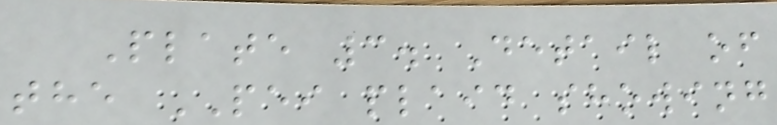Plate 3. Detail of
the PEI plaid showing
